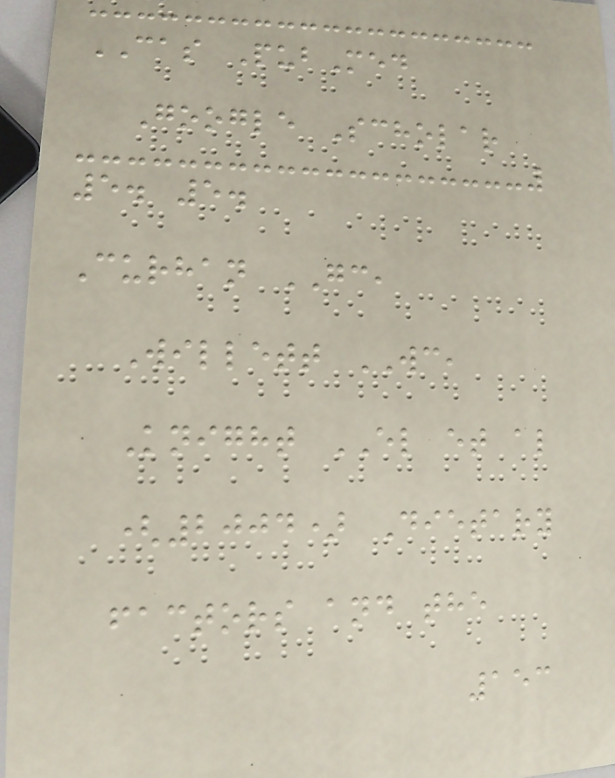CAS PubMed
Google Scholar
5. 5.
Curhan GC,
Willett WC,
Knight EL et al
(2004) Dietary
factors and the
153
